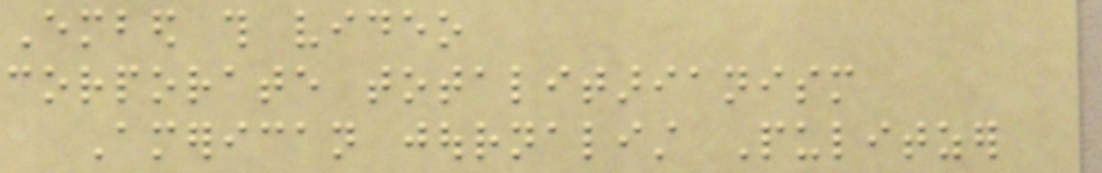Embed this video
corporate totalitarianism
American journalist Pulitzer
